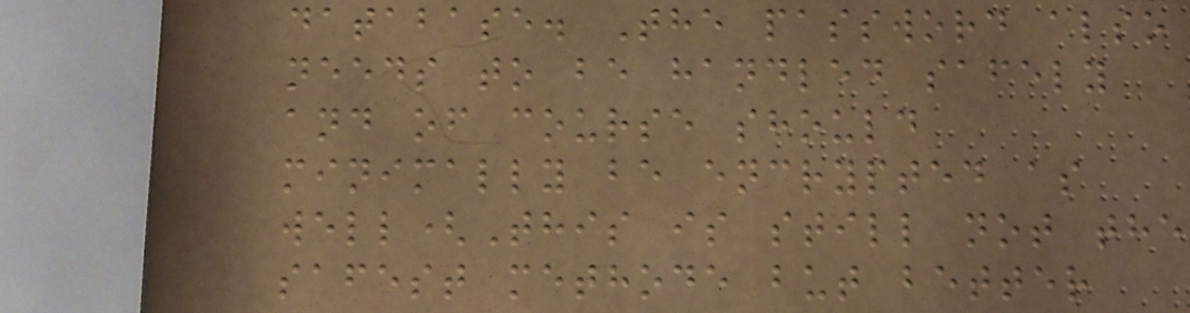database. The password also
needs to be handled safely
and of course should
minimally be encrypted as
well(This is still not the
safest methode but better
